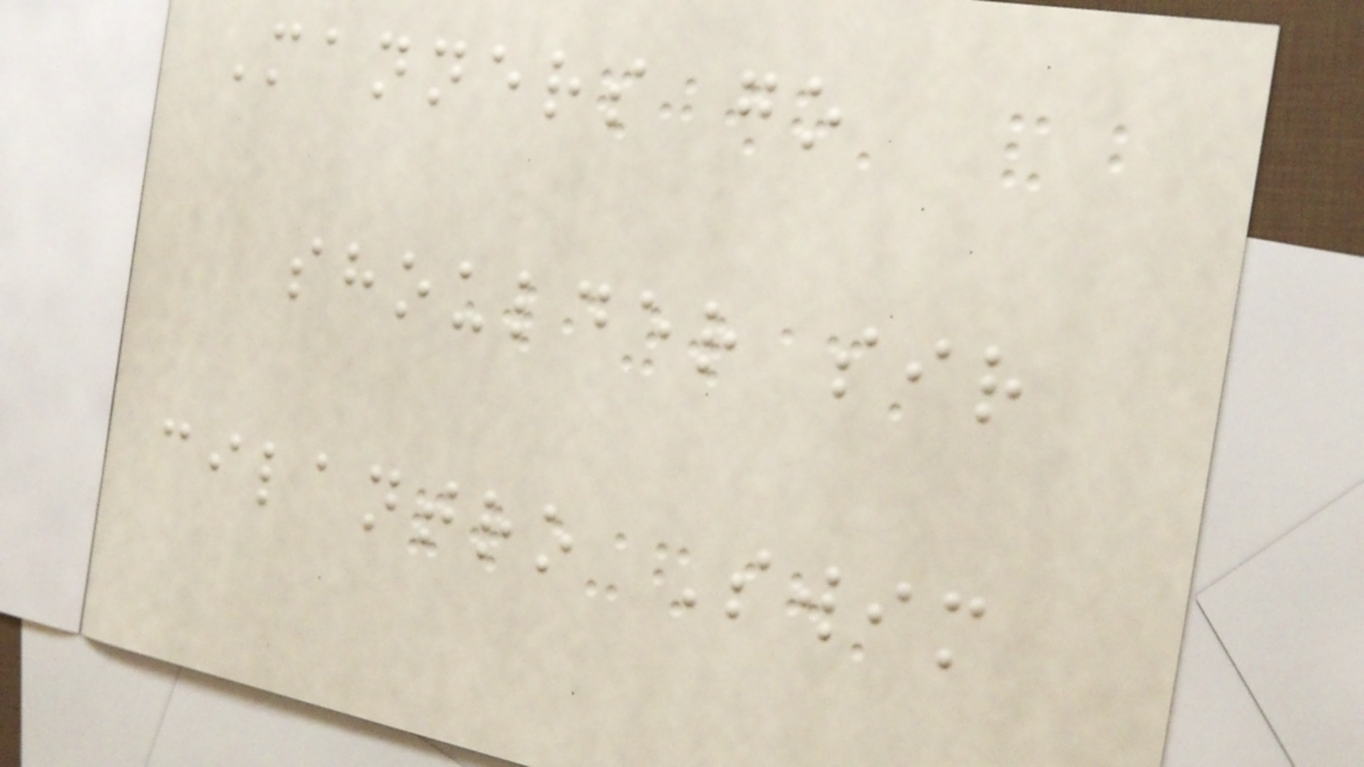Manners go
shoulder sir
cilantro Swim
